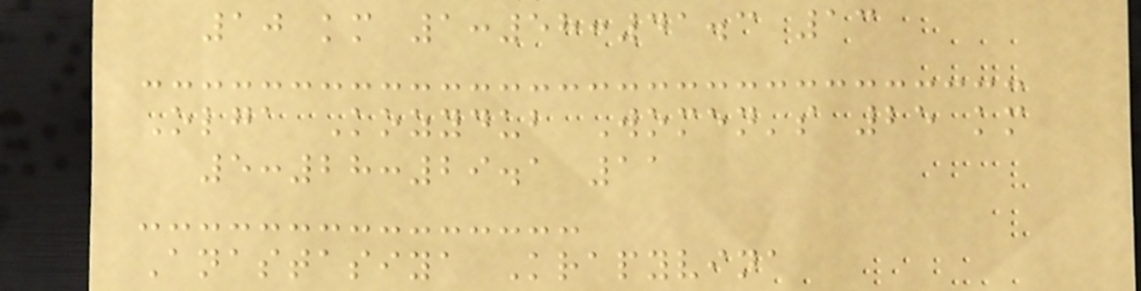10 km 1:58:41.3 13
Olga Kozydub Women's 25 km
5:28:29.1 11
Anastasiya Krapyvina
